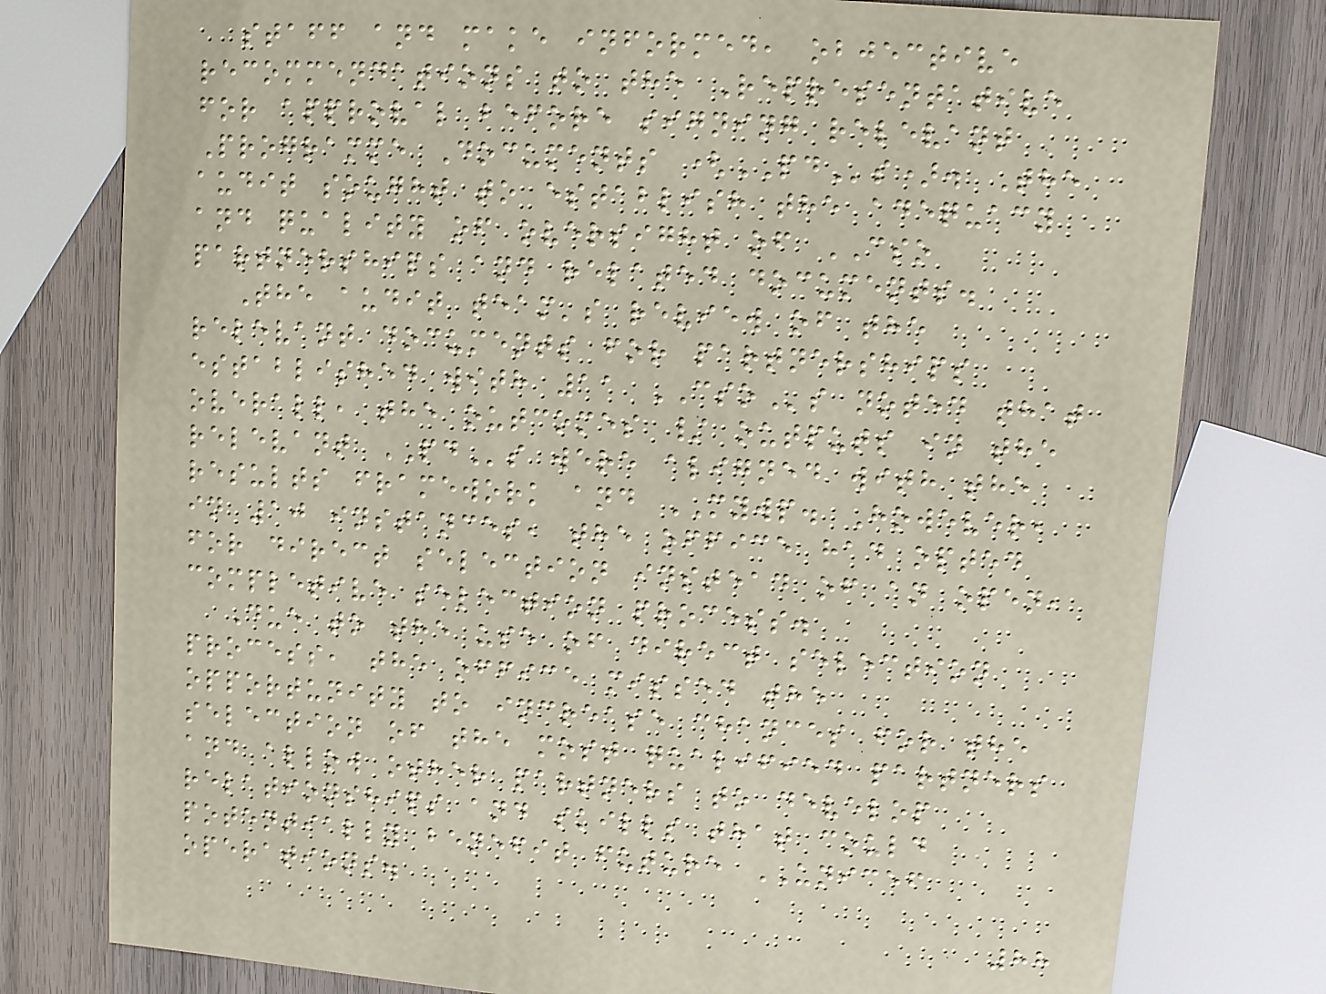staff and make informed, objective
recommendations to the Representative
for approval before signing relevant
Programme Documents (PDs). The
audit sought to establish the adequacy
and quality of oversight of CSO
partnerships and related documents.
The audit team's review of the
relevant documents for partnerships
established with 11 CSOs noted that
overall, the outcomes / outputs in the
relevant PDs were aligned with the
results framework and MYWP. However,
in 10 instances, the office had opted
for direct selection instead of an open,
completive selection process.
Due to the use of direct selection
process, the office missed the
opportunity to increase chances for the
selection of the most qualified partners
and allow other partners to develop
relationships and skills that could
potentially benefit future UNICEF
operations.
88
